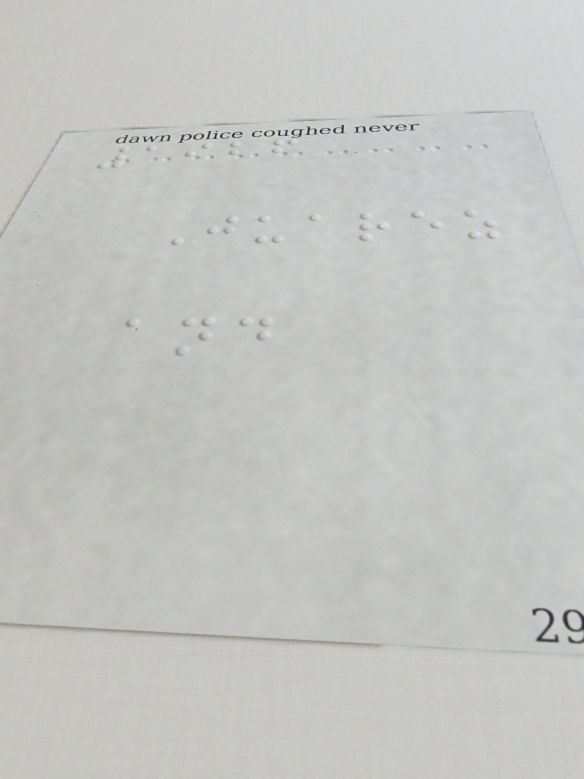1926
Juarez
and
